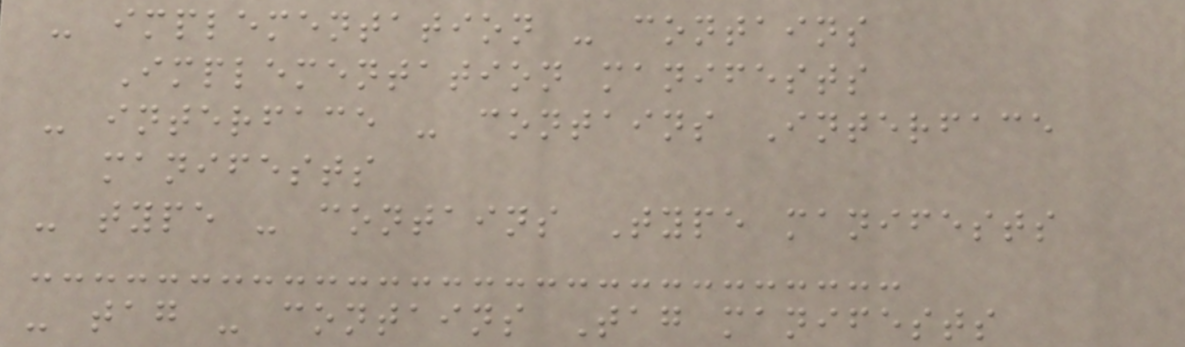- implementation - contains
Implementation manifests
- interface - contains Interface
manifests
- type - contains Type manifests
- tag - contains Tag manifests
